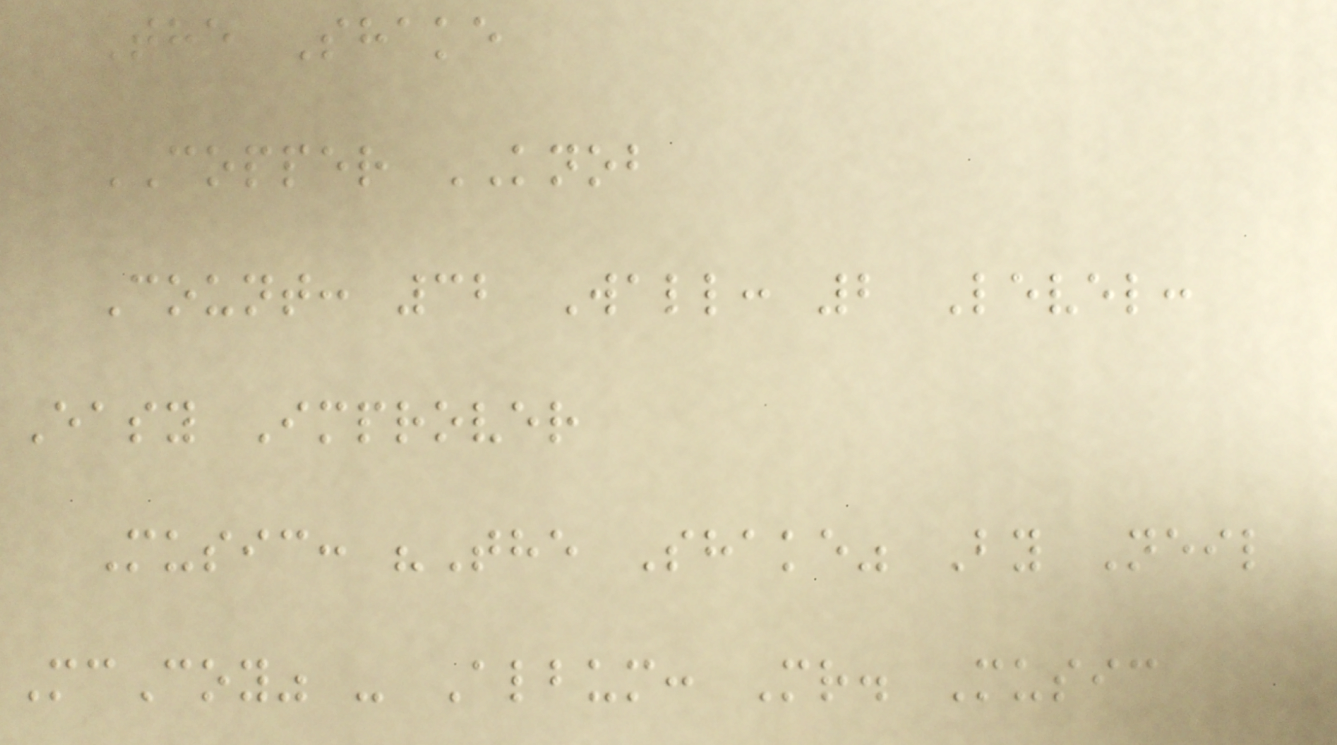The Shake
COPPER KNOB
Count: 32 Wall: 2 Level:
Easy Improver
Music: "The Shake" By Neil
McCoy" - Album: Mr. Music
